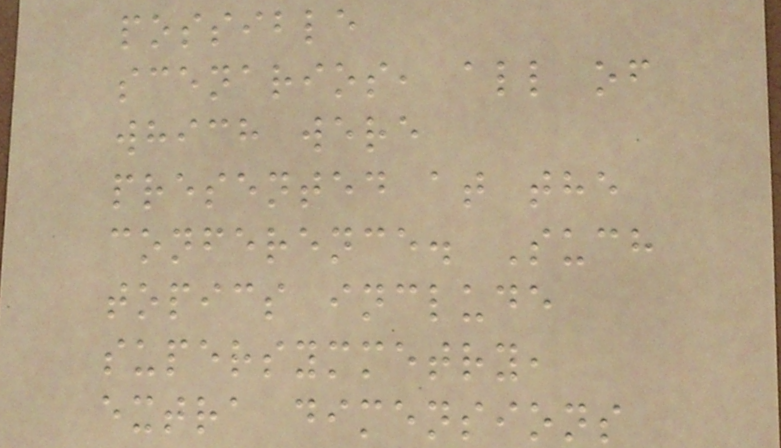possible
scenarios, all of
which were
presented at the
conference. Such
topics include
supersymmetry,
extra dimensions
